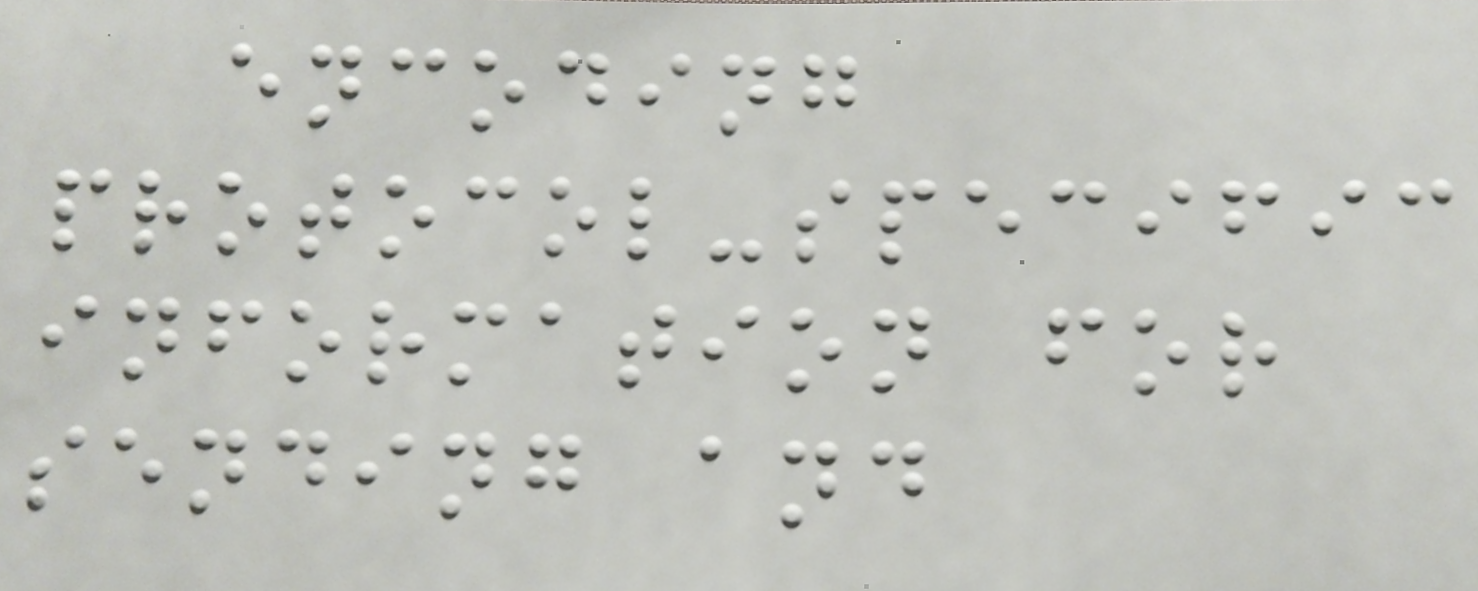encoding
protocol-specific
information for
sending and
